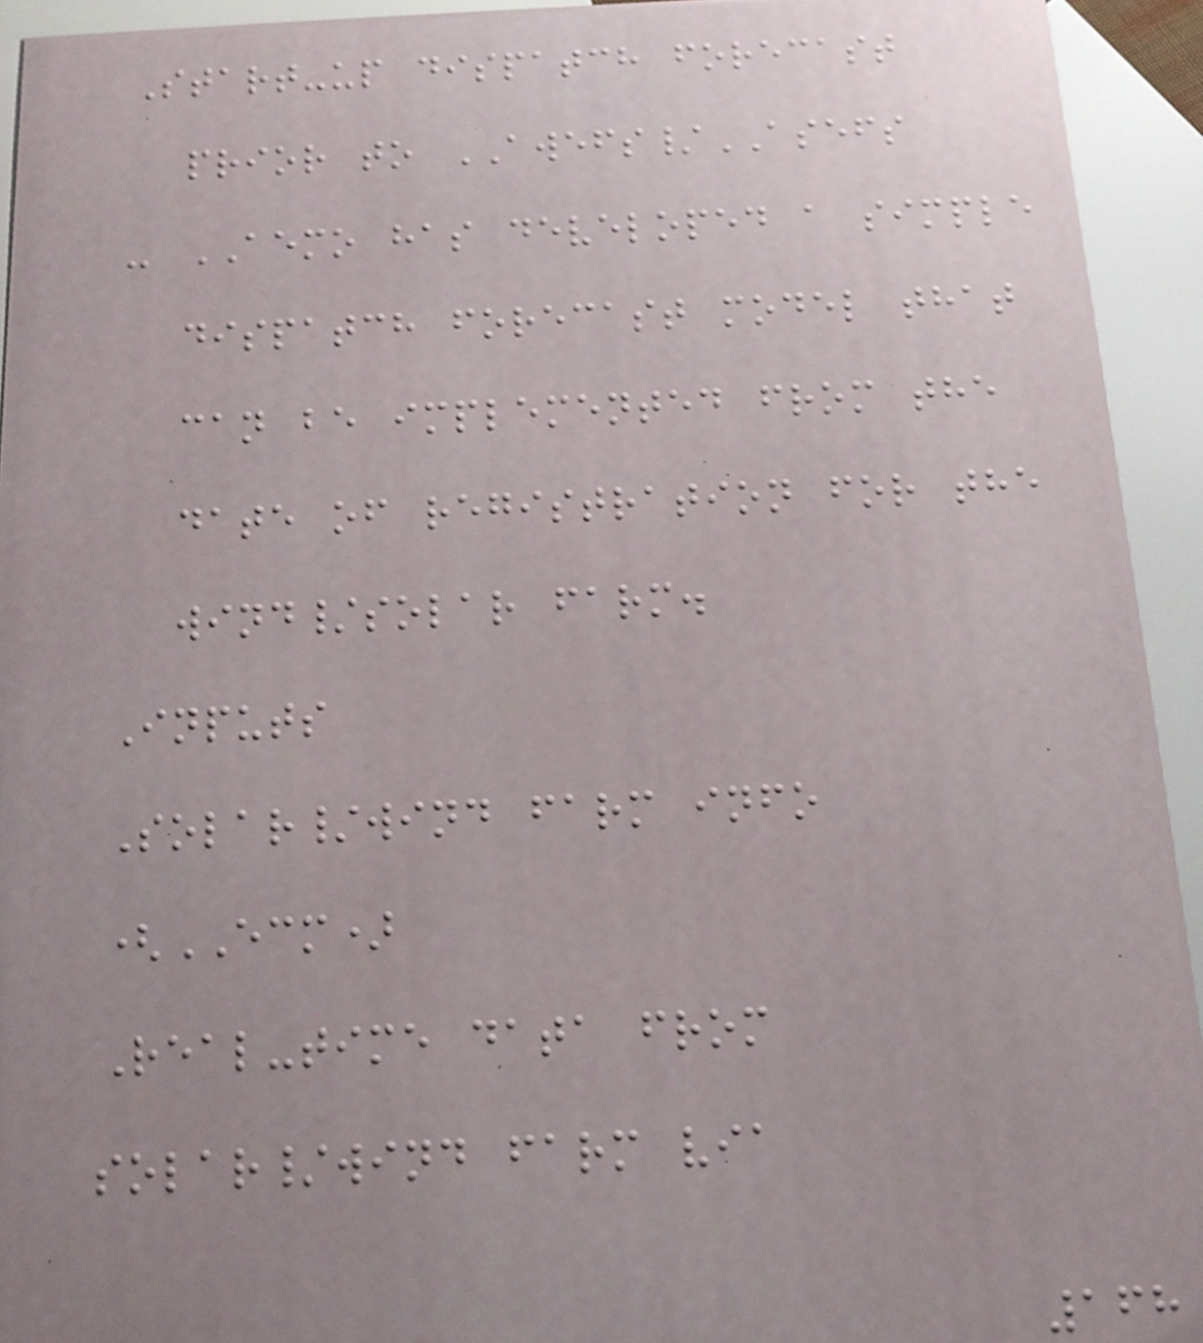Start-up dispatch forecast
prior to AWEFS/ASEFS
- AEMO has developed a simple
dispatch forecast model that
can be implemented from the
date of registration for the
wind/solar farm.
Inputs
Solar/wind farm info
(ECM)
Real-time data from
solar/wind farm via
168
